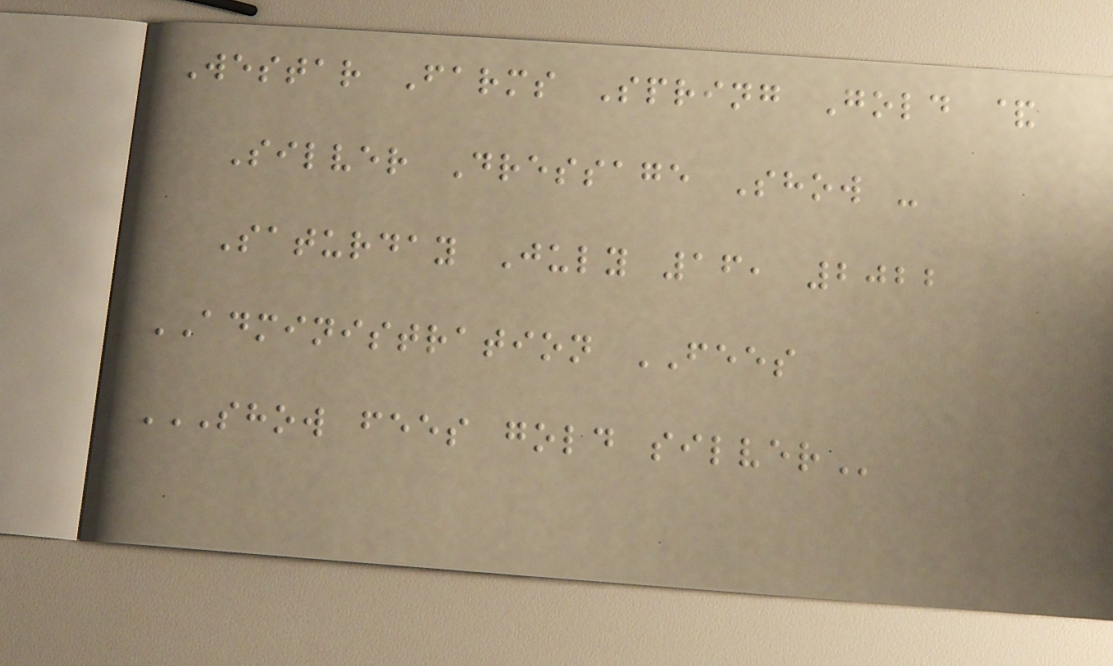Westar Farms Spring Gold &
Silver Dressage Show -
Saturday July 16, 2022
ADMINISTRATION FEES
SHOW FEES GOLD SILVER
